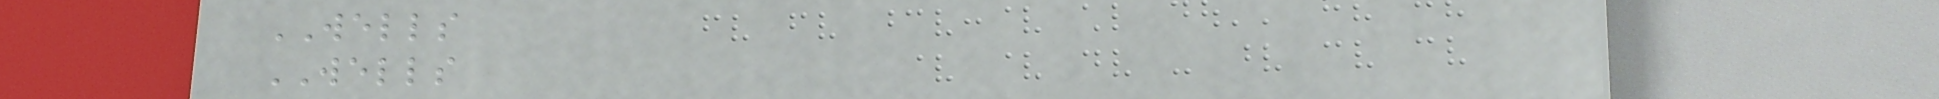WELLS
WELLS
